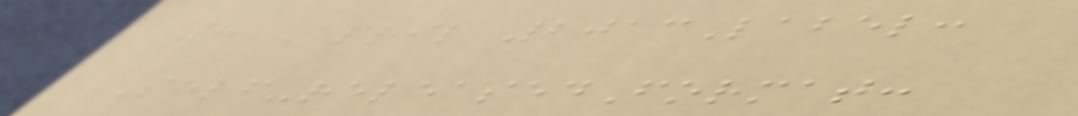8 April 2013Label:
Self-releasedFormat:
